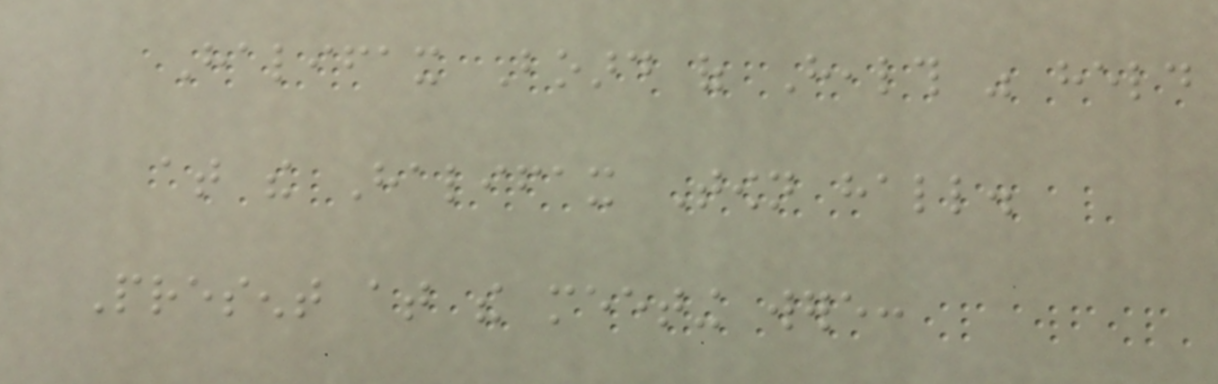Halifax Board of Health was held
at the Halifax Town hall.
Present at the meeting were:
